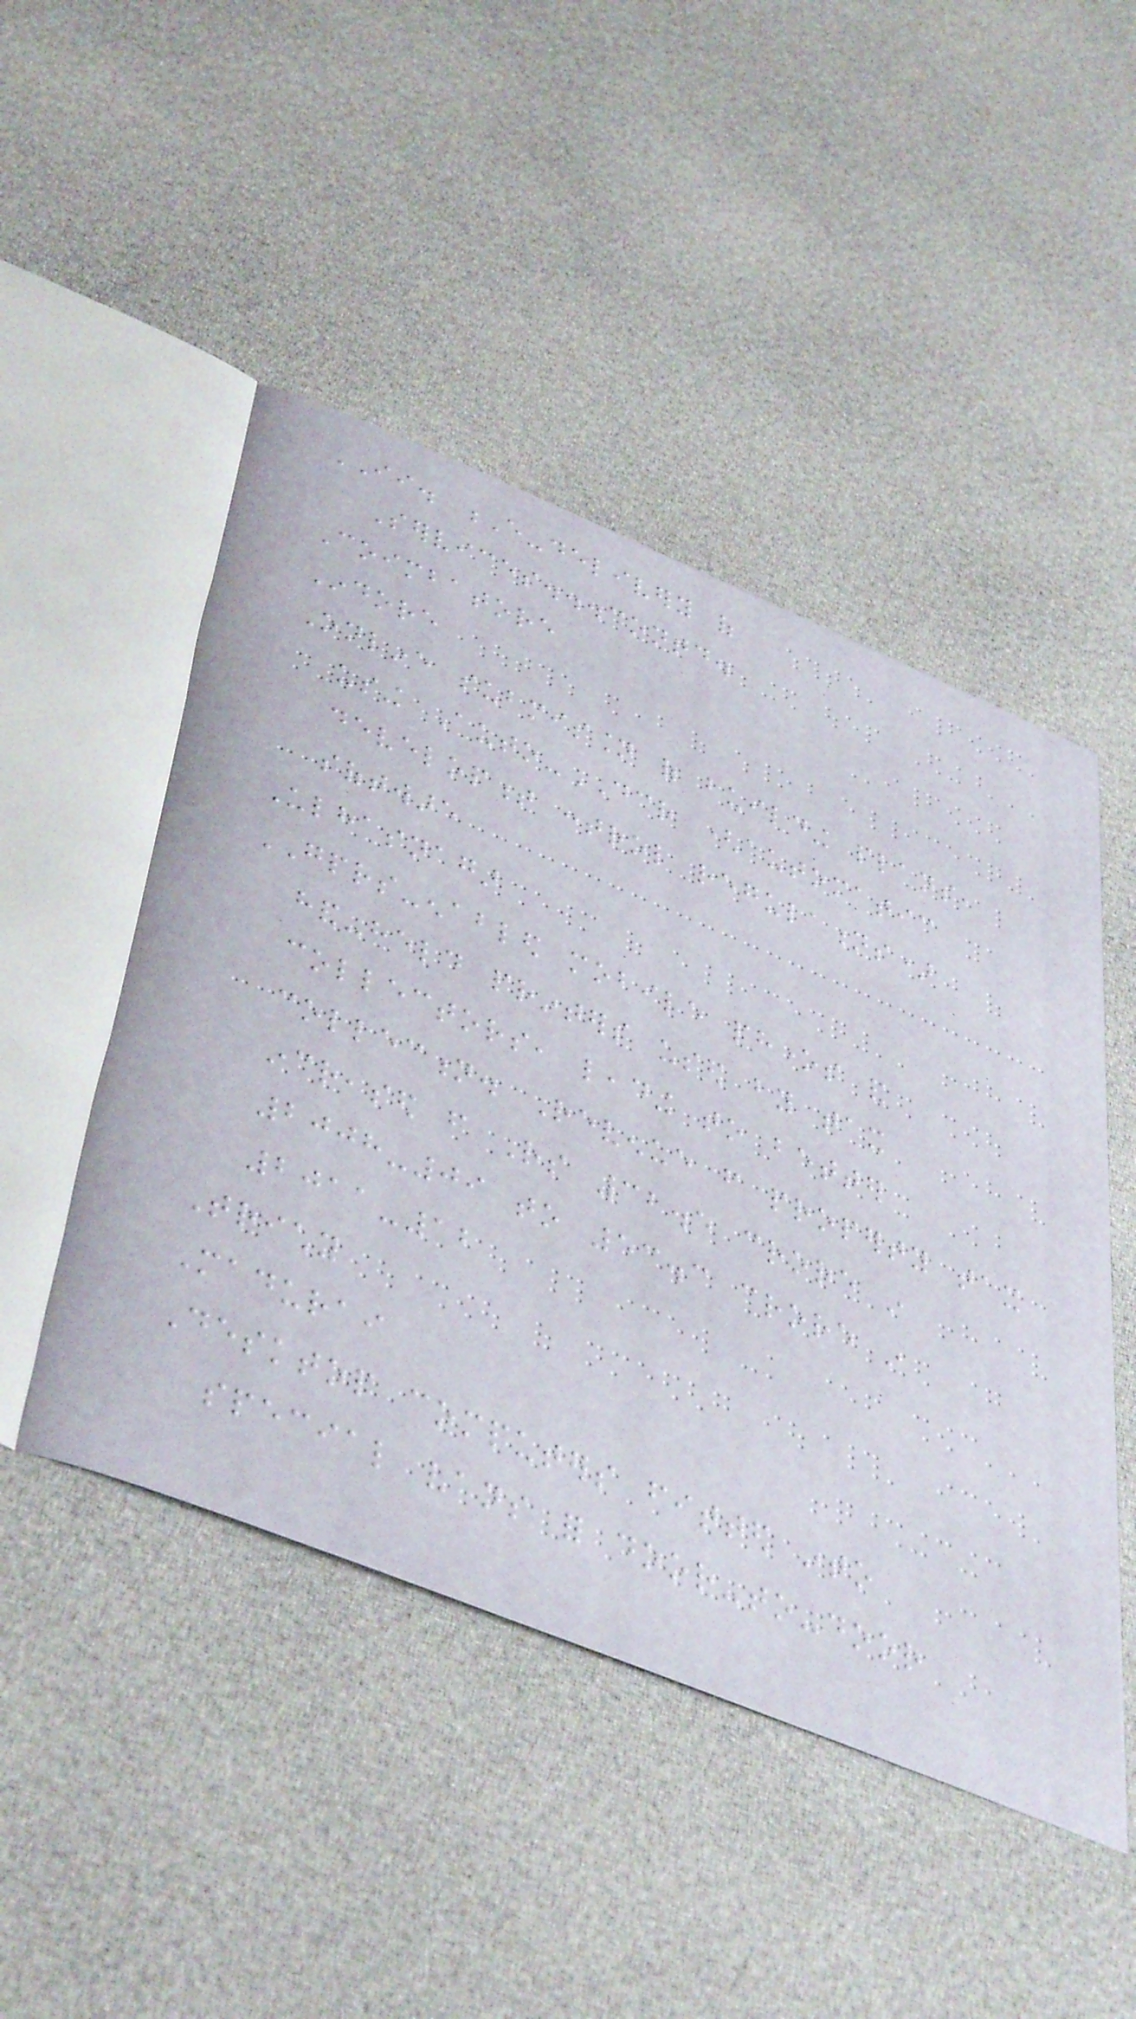II. E-delivery of
Services...contd.
Coimbatore
Indore
Online submission of building plans,
using Auto-DCR (automatic
development control regulations)
software
Ulhasnagar
GPRS-enabled mobile phones and
hand-held printers used by tax
collectors, leading to better
collection. Revenue from property tax
increased from Rs 32.5 crore in
2008-09 to 53.3 crore in
2011-12
Trichy
Madurai
Desktop computers fitted into
special vans for door-to-door
